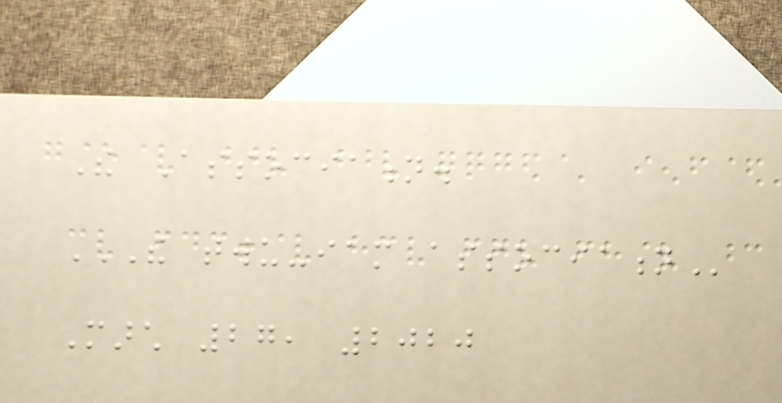The Association.
THE TWU-IAM ASSOCIATION
March 27, 2020
